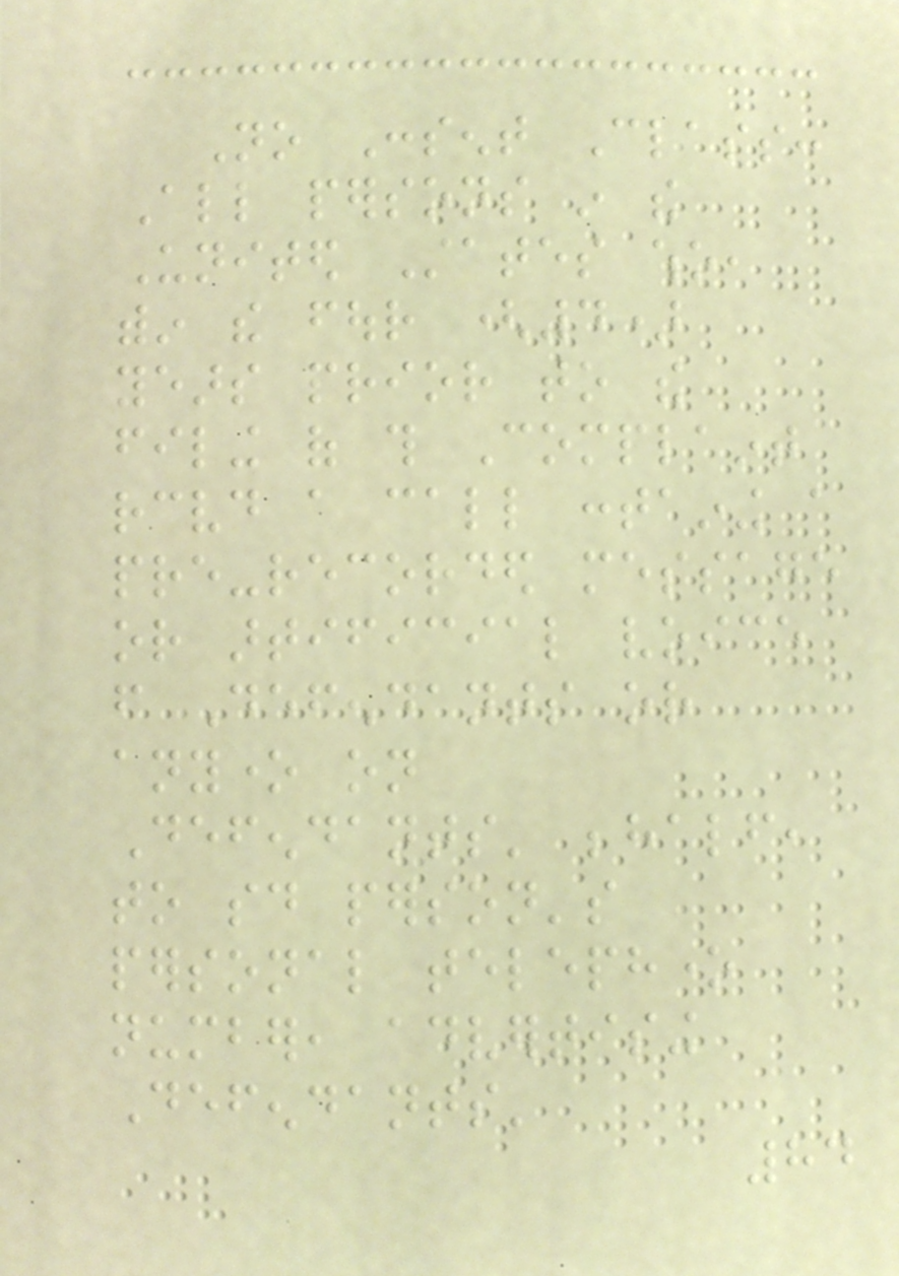No Consent Class:
All persons in the
United States who,
within the four (4)
years prior to the
filing of this Complaint
received a call containing a
pre-recorded message
or artificial voice
from Defendants or
anyone on
Defendants' behalf,
to said person's
personal telephone
number, advertising
Defendants'
84
